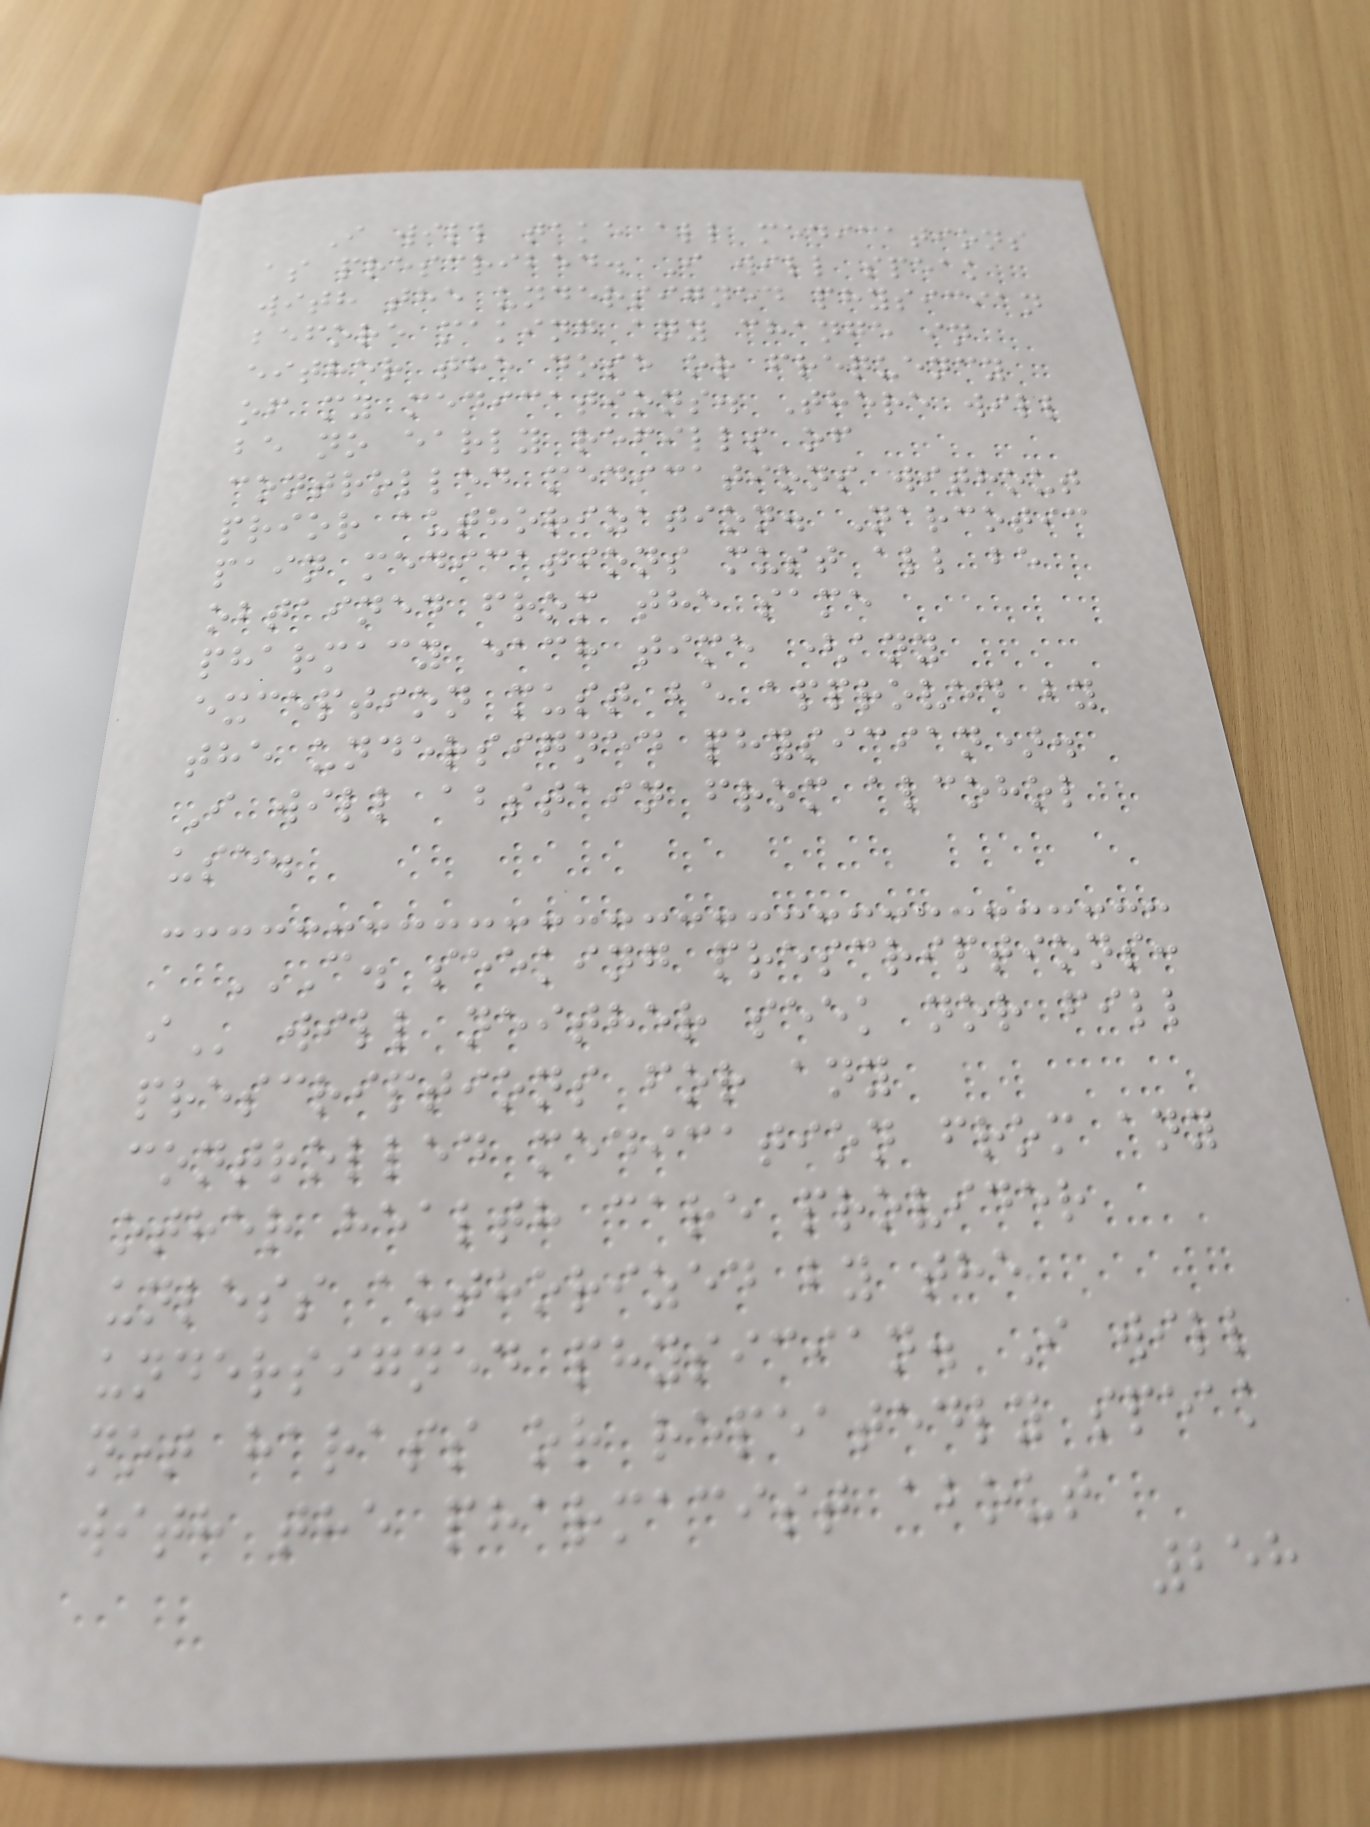I will take all medications
as prescribed. I will speak
with the undersigned physician
before making any change in
either the dose or frequency
of my medications. There will
be no early refills of
controlled medications without
prior authorization. Narcotic
pain medications must all be
obtained from the same
pharmacy each time (any
exception must be approved by
the undersigned physician).
I will abstain from alcohol
use.
C. SEEKING PRESCRIPTIONS:
I will neither seek nor fill
prescriptions for any
controlled medication from any
other health care provider
unless authorized by the
undersigned physician. I will
not harass or repeatedly speak
with the pharmacist about
258
